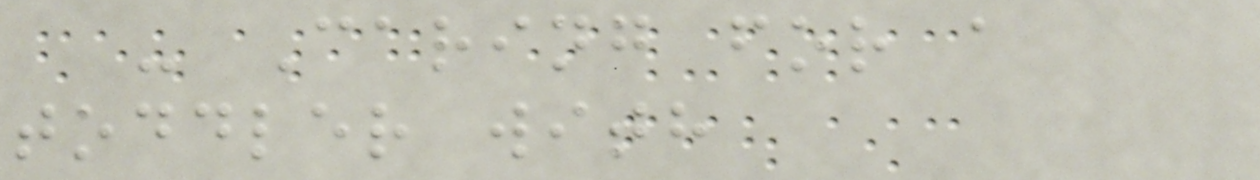- Caring for a
toddler with
